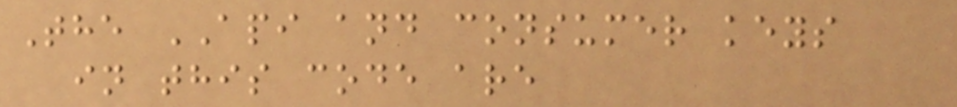The API and consumer keys
in this code are
